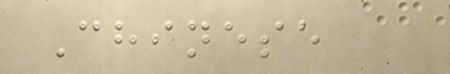Chinese
